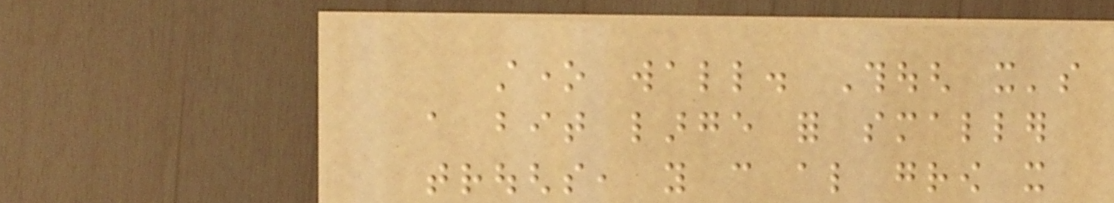stone wall. Though it's
a bit large for smaller
troughs, you can also grow it
